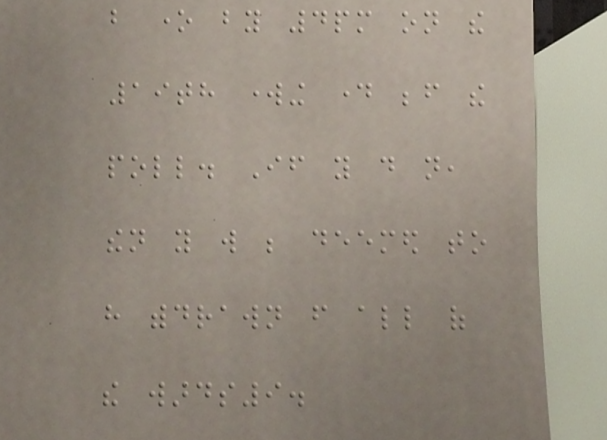but one by 4pm on the
19th working day before the
poll. If you do not,
then you will be deemed to
have withdrawn from all of
the wards9.
